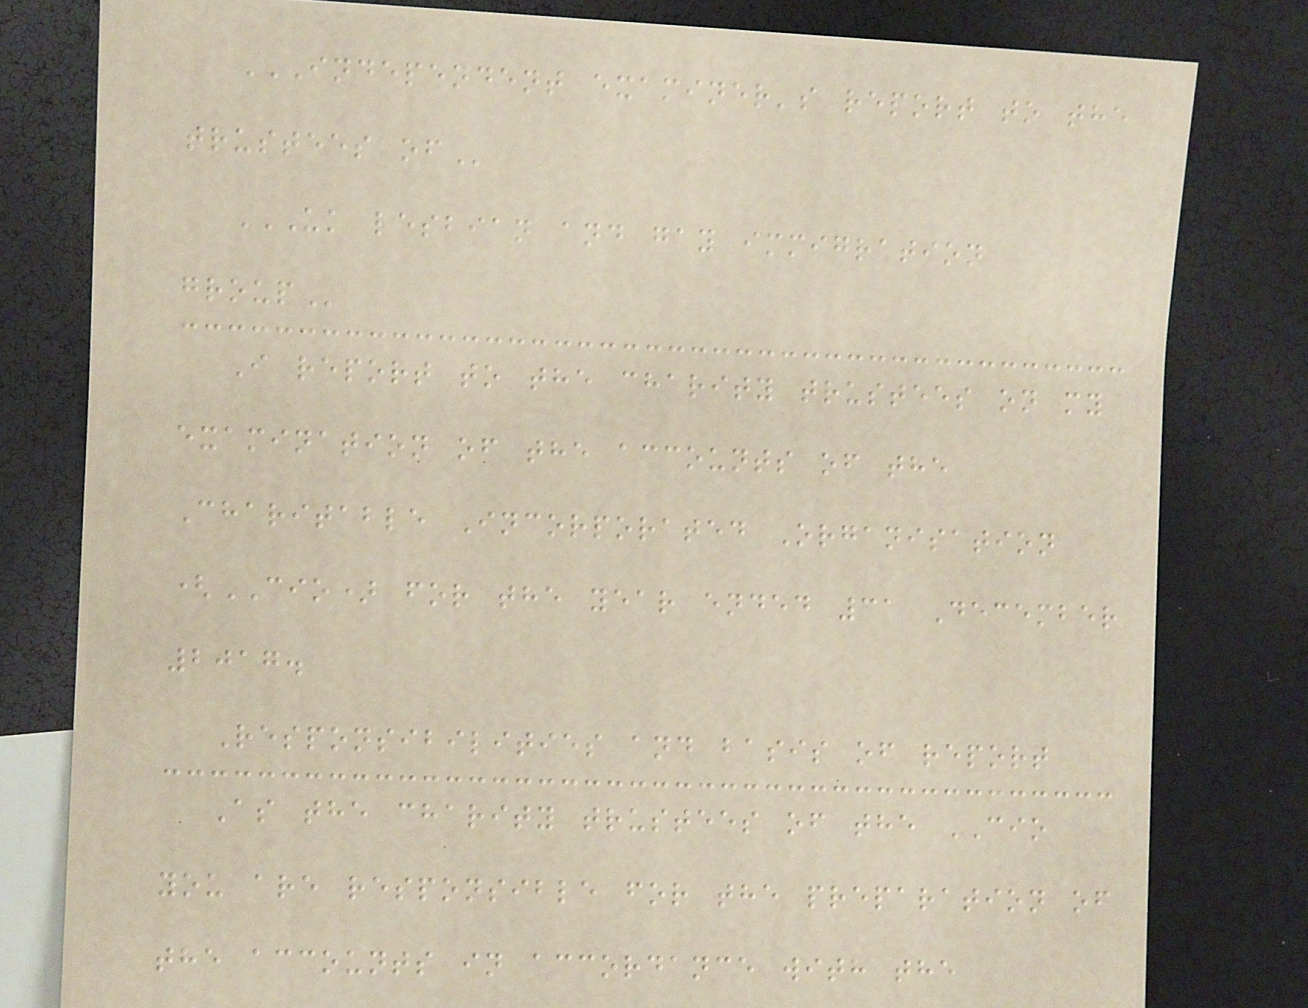INDEPENDENT EXAMINER'S REPORT TO THE
TRUSTEES OF
UK LESBIAN AND GAY IMMIGRATION
GROUP
I report to the charity trustees on my
examination of the accounts of the
Charitable Incorporated Organisation
(CIO) for the year ended 31 December
2017.
Responsibilities and basis of report
As the charity trustees of the CIO
you are responsible for the preparation of
the accounts in accordance with the
